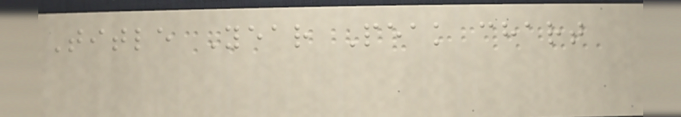Title Year Peak chart
